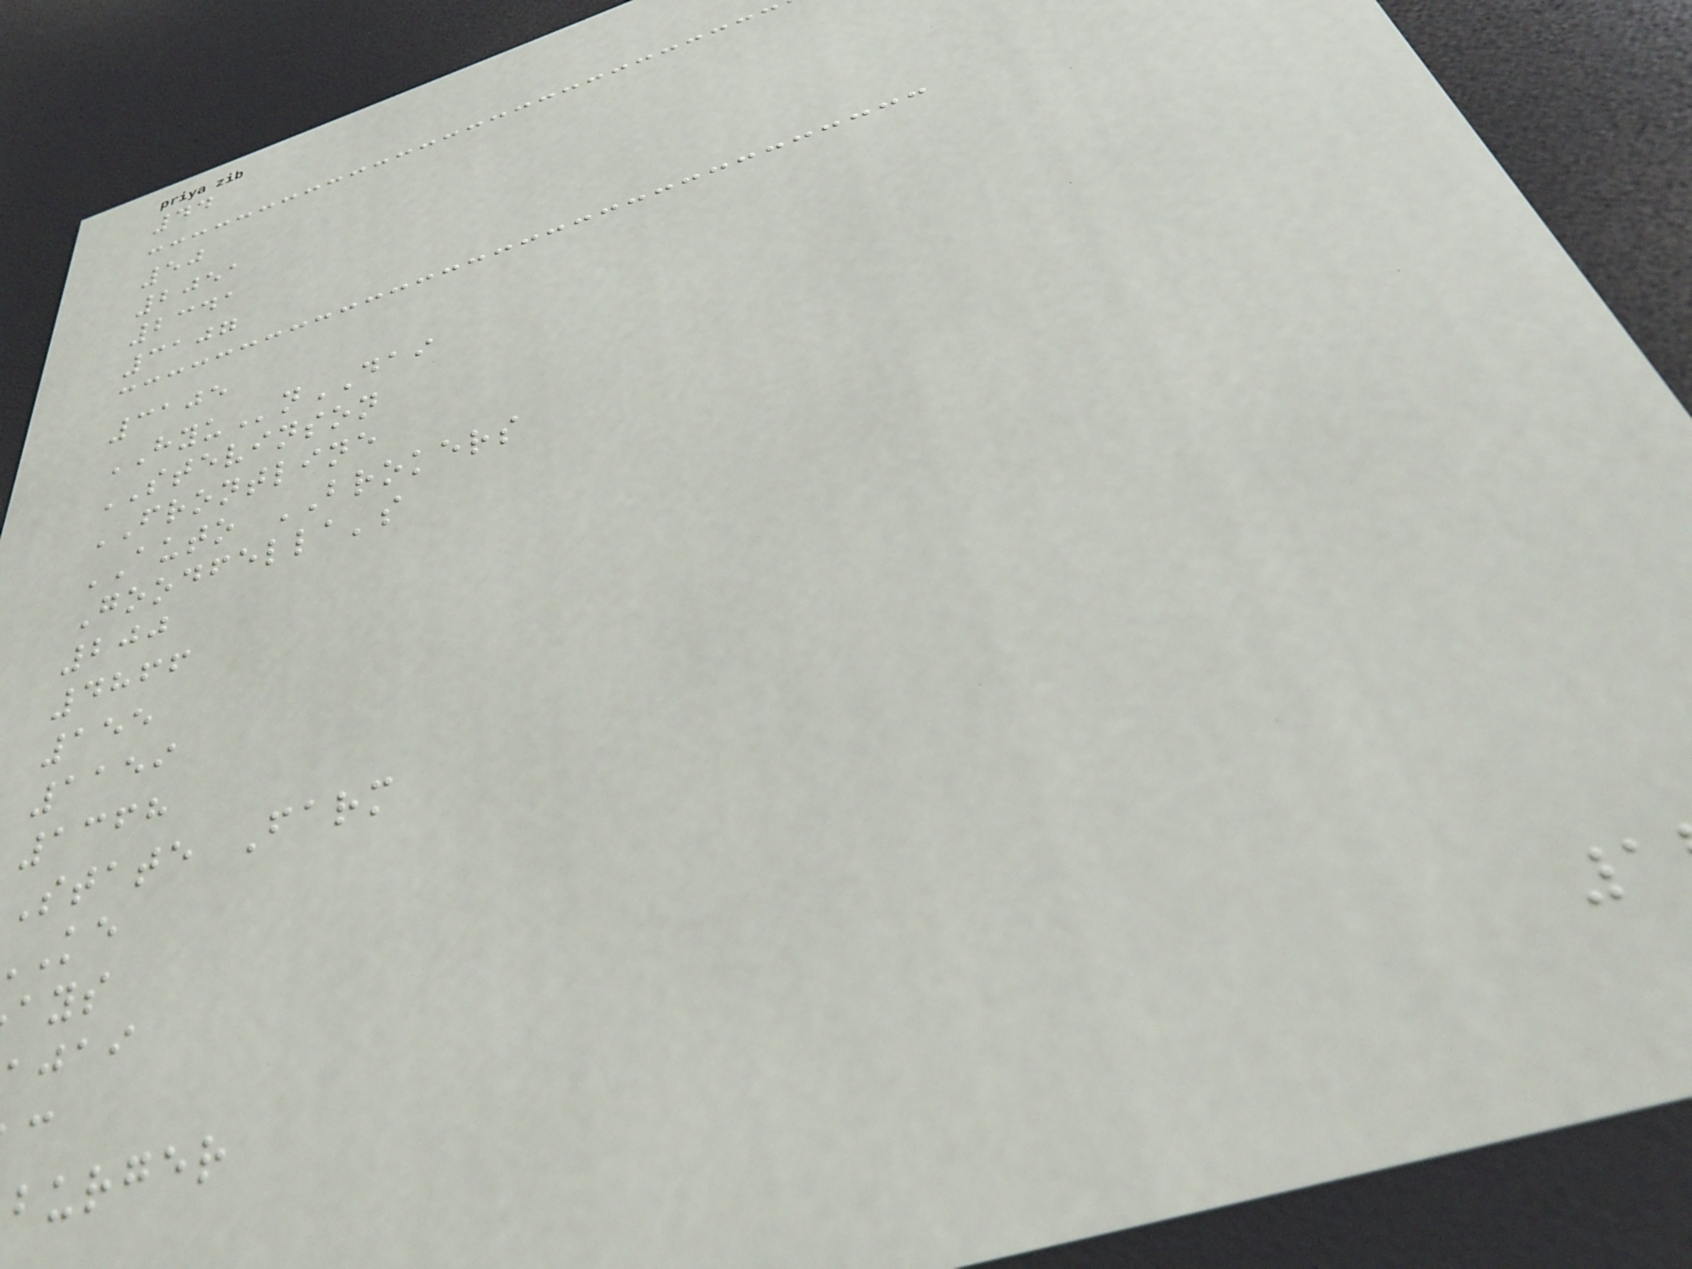44
50
2051
2341
3107
3105
HYUnDAI
STEVINSON
FRONTLINE
AUTO BROKERS
Goodfella's
200
4866
155
1159
1368
State Farm
ajai
burger
